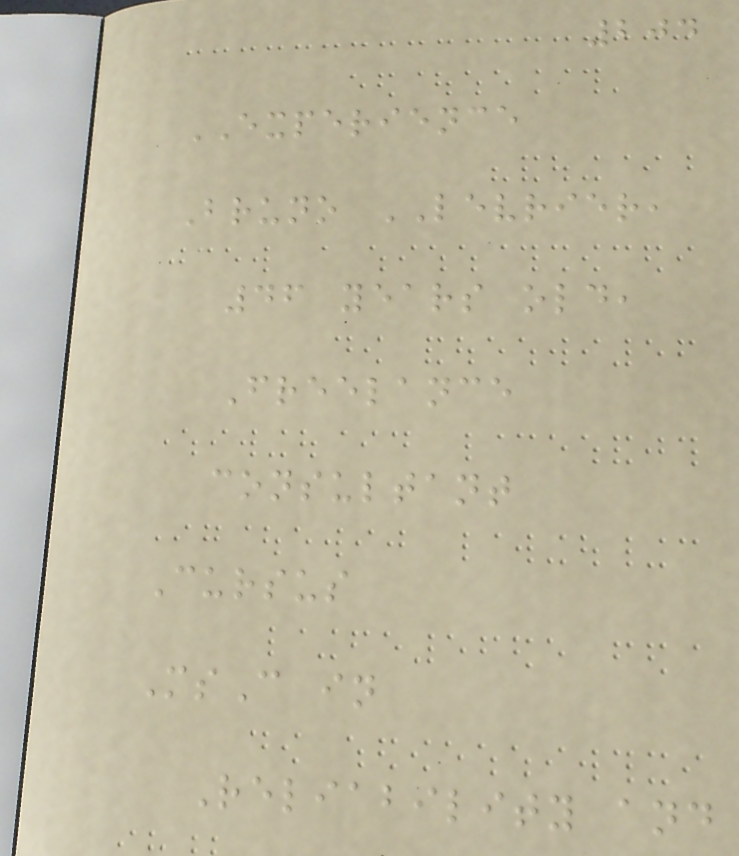204
EXPERIENCE
Bruno LEVRIER,
46 years old,
Freelance
consultant
Cursus
MsC in
Reliability and
